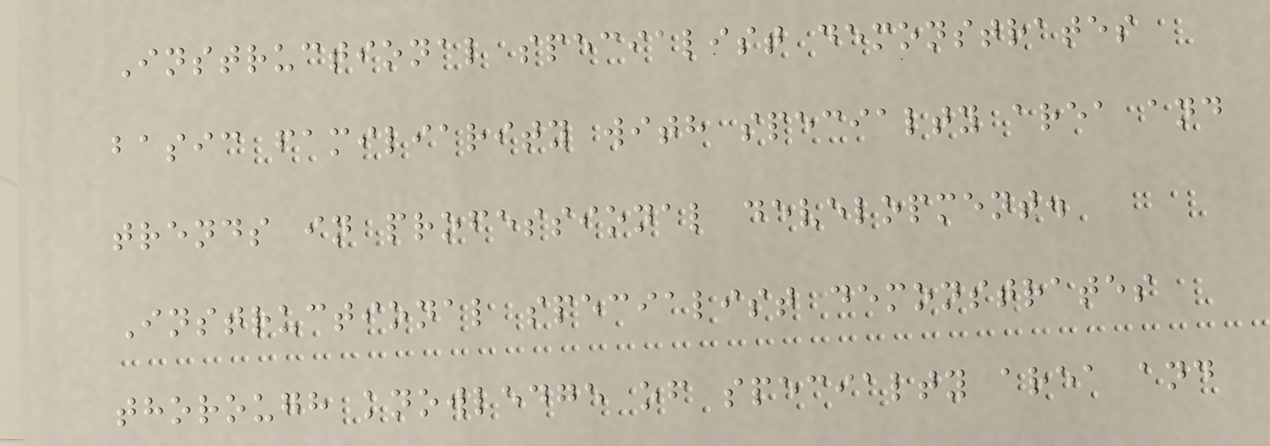Instructional specialist demonstrates
basic familiarity with specialty area and
trends in professional development.
Instructional specialist demonstrates
thorough knowledge of specialty area and
